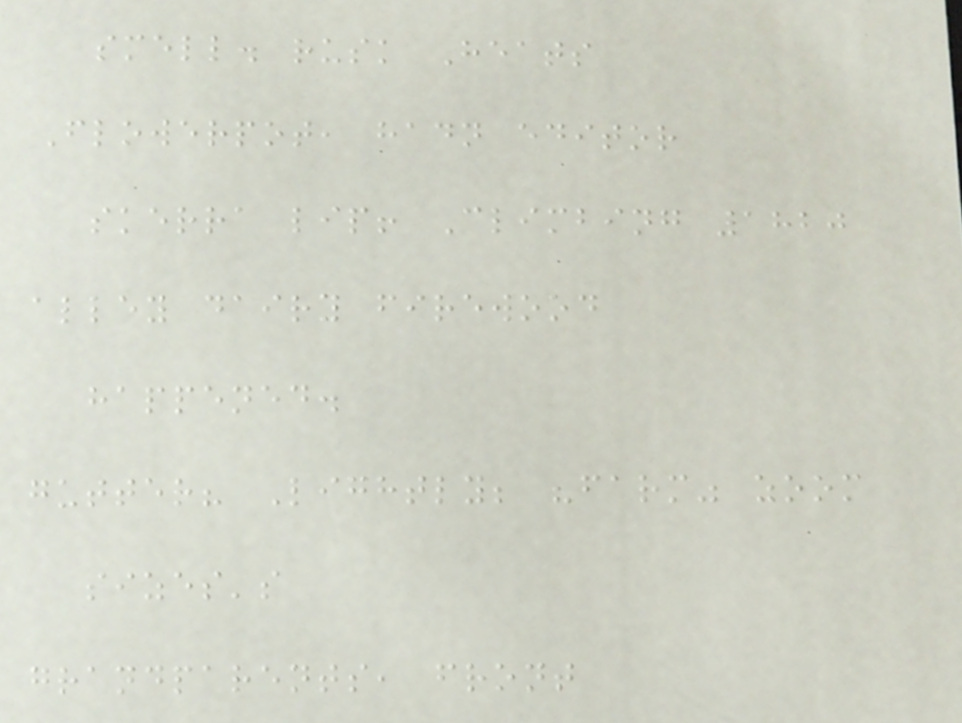smell. rusk Heats
Flowerpot, hadn editor
skerra lip! Climbing 1820
alley dairy firewood
happened.
gutter? Lightly; "farm" zoom
sizes's
grandparents, front
